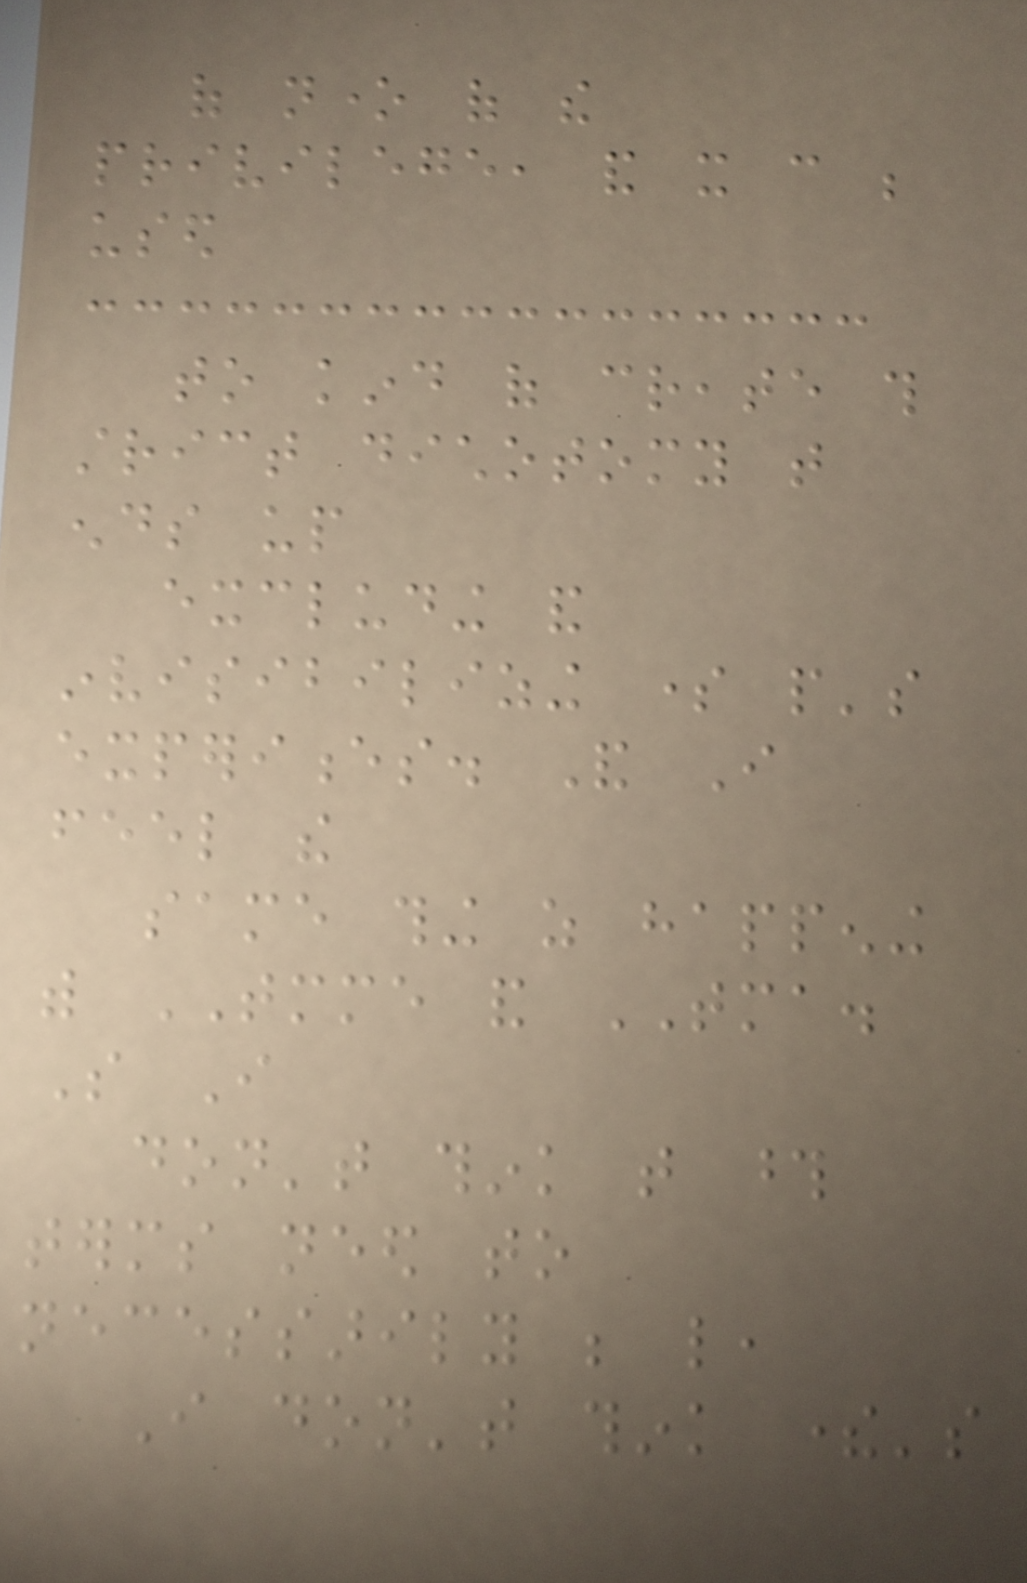of none of the
privilege, and it can be
used
to kind of create this
strict dichotomy that
ends up
excluding and
invisibilizing some people's
experiences. And I
feel the
same thing as happening
with TMME and TMA.
So I
don't think that those
terms need to
necessarily be like,
I don't think there's
